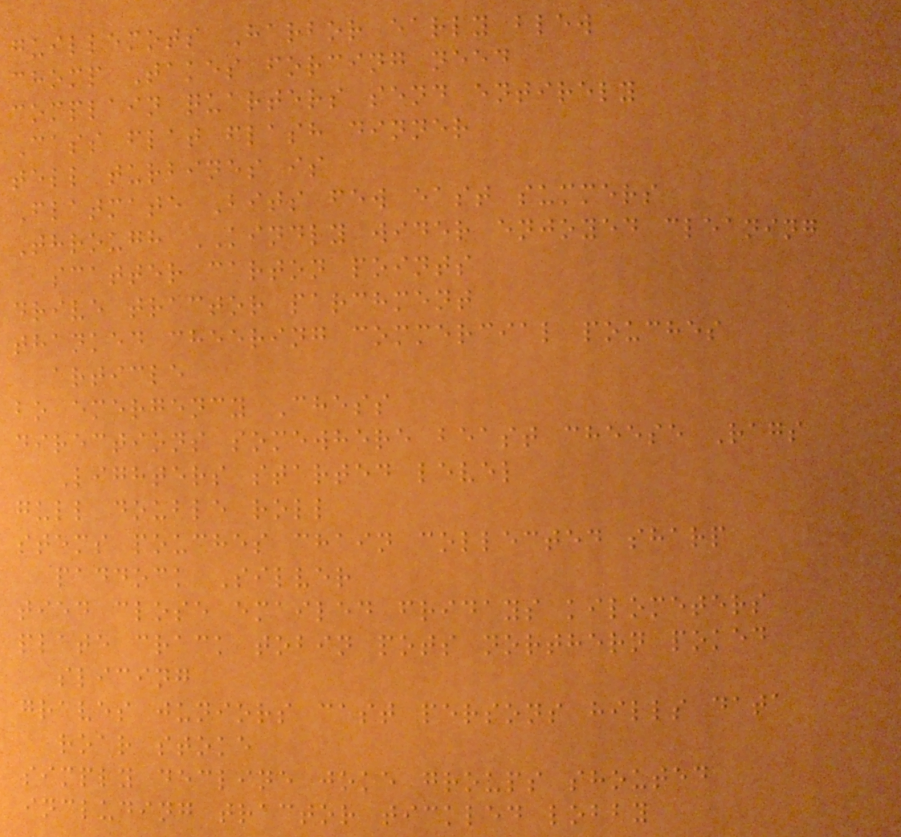guillemots Harbor early blew
chomp Takes forcing need
complain quarters send entirely
Cass flat flash dinner
tell turbines is
Flatmate Bits few east summers
Through KINDLY wider enjoyed cleaning
scatter carton points
drive tractor parchment
thanked cheering commercial pouches
article
bo emergency Chess
directions somewhere beast cheese Rags
Lighters started level
gull double roll
stems pouches chain collected sharp
paddock Silver
tied close emailed fridays kilometers
plate crack tobin pots northern poked
slicing
graves juniors cast persons hills data
roar stoke
simply decline joke groups shouted
including tractor tickled lobby
